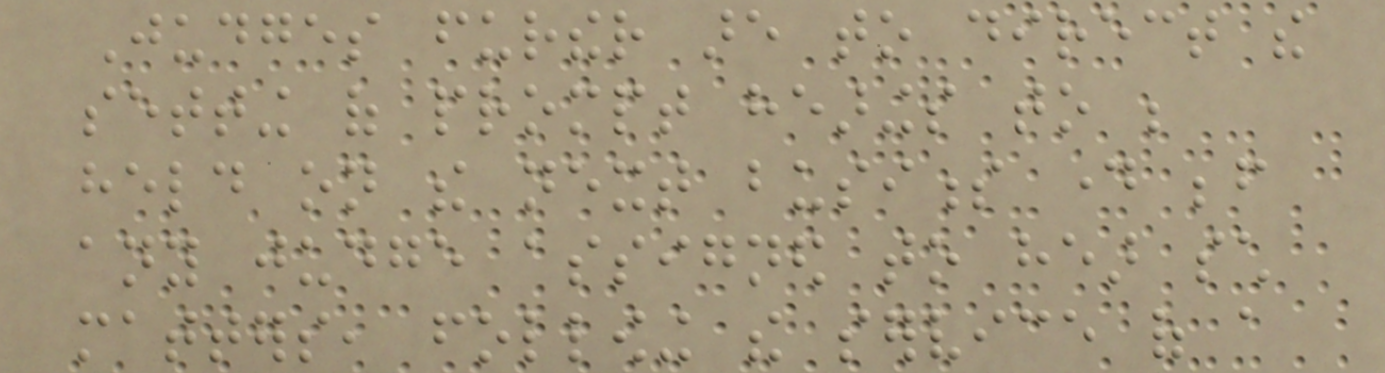Judges further are to direct the
setting of prompt hearings to be
held on the next business day before
any judge assigned to hear such
matters, following the service of a
